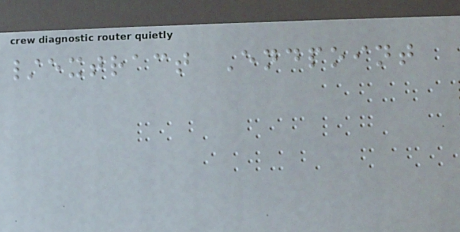/extract Endpoint
